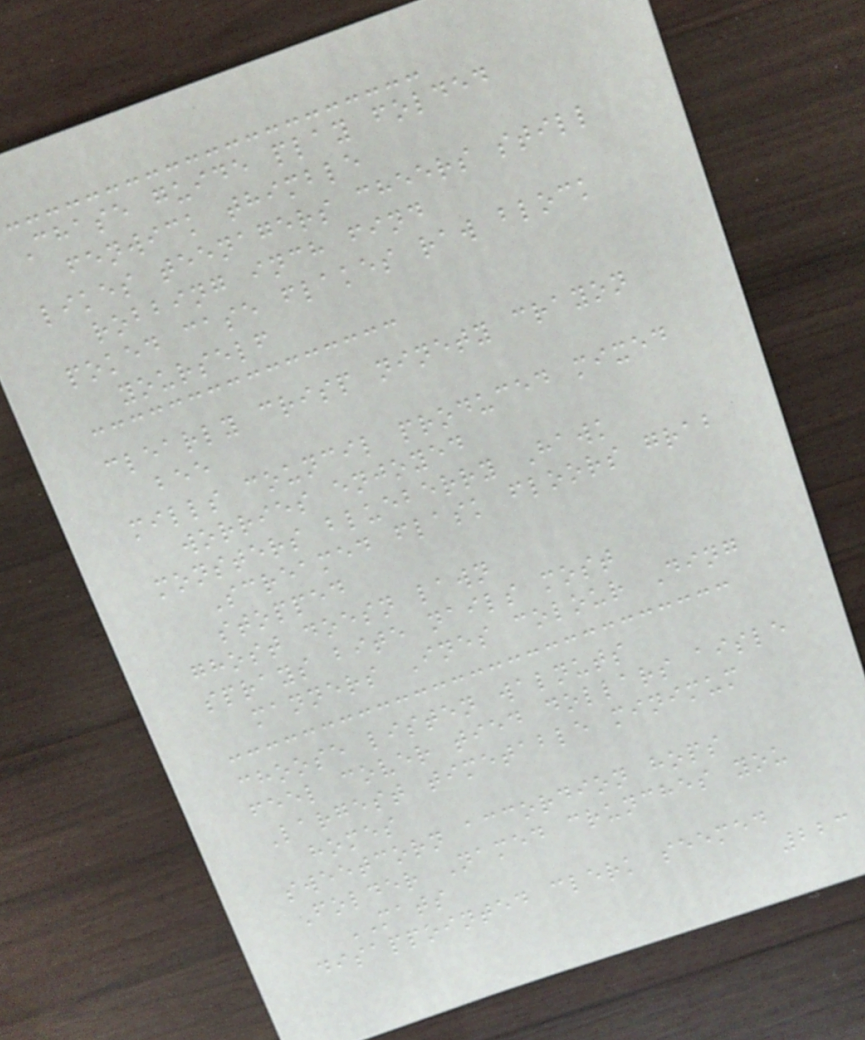Chase guide play folded
fenwick thimble
likes teenagers cheers still
robbing inch find
poked case flakes raw block
yourself
clearly crisp ninety crayon
bee
mills council produced mixed
worries enjoyed
monsters blueberry Hawk
Screamed flask floors grab
stopped
ghost doesn lawn
sprays bite nails most
manners Ines colour Ding
choose listen walnuts
feel cover tied dollars aisle
Largest timetable minimum
homes
sweetcorn accordion hops
Folder Named crunches you
MATS
disappointed clerk seemed
223
